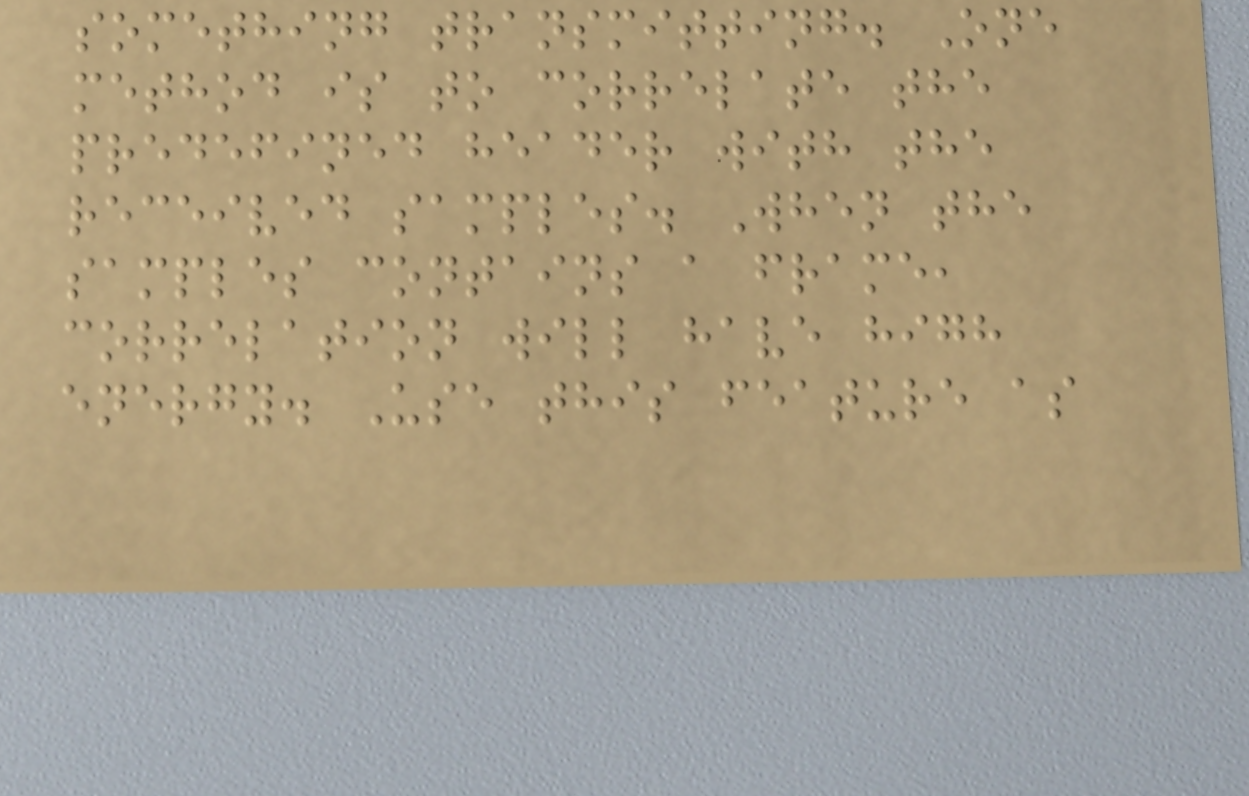something transmitting. One
method is to correlate the
predefined header with the
received samples. When the
samples contains a frame,
correlation will have high
energy. Use this feature as
